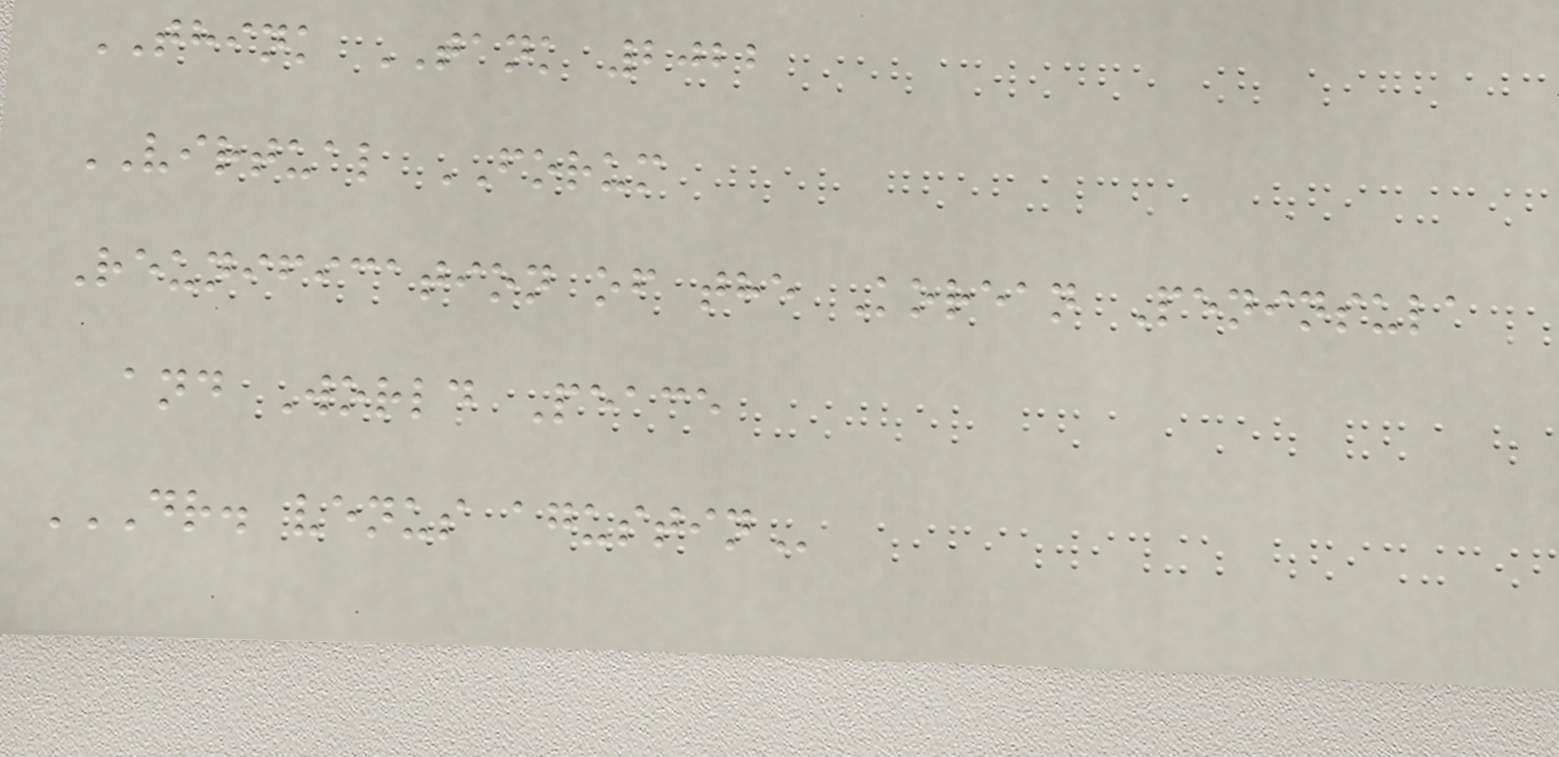THINK TANK 2022
VIRTUAL FORUM
Reunification of the Korean Peninsula
and World Peace
DR. VENUS AGUSTIN
